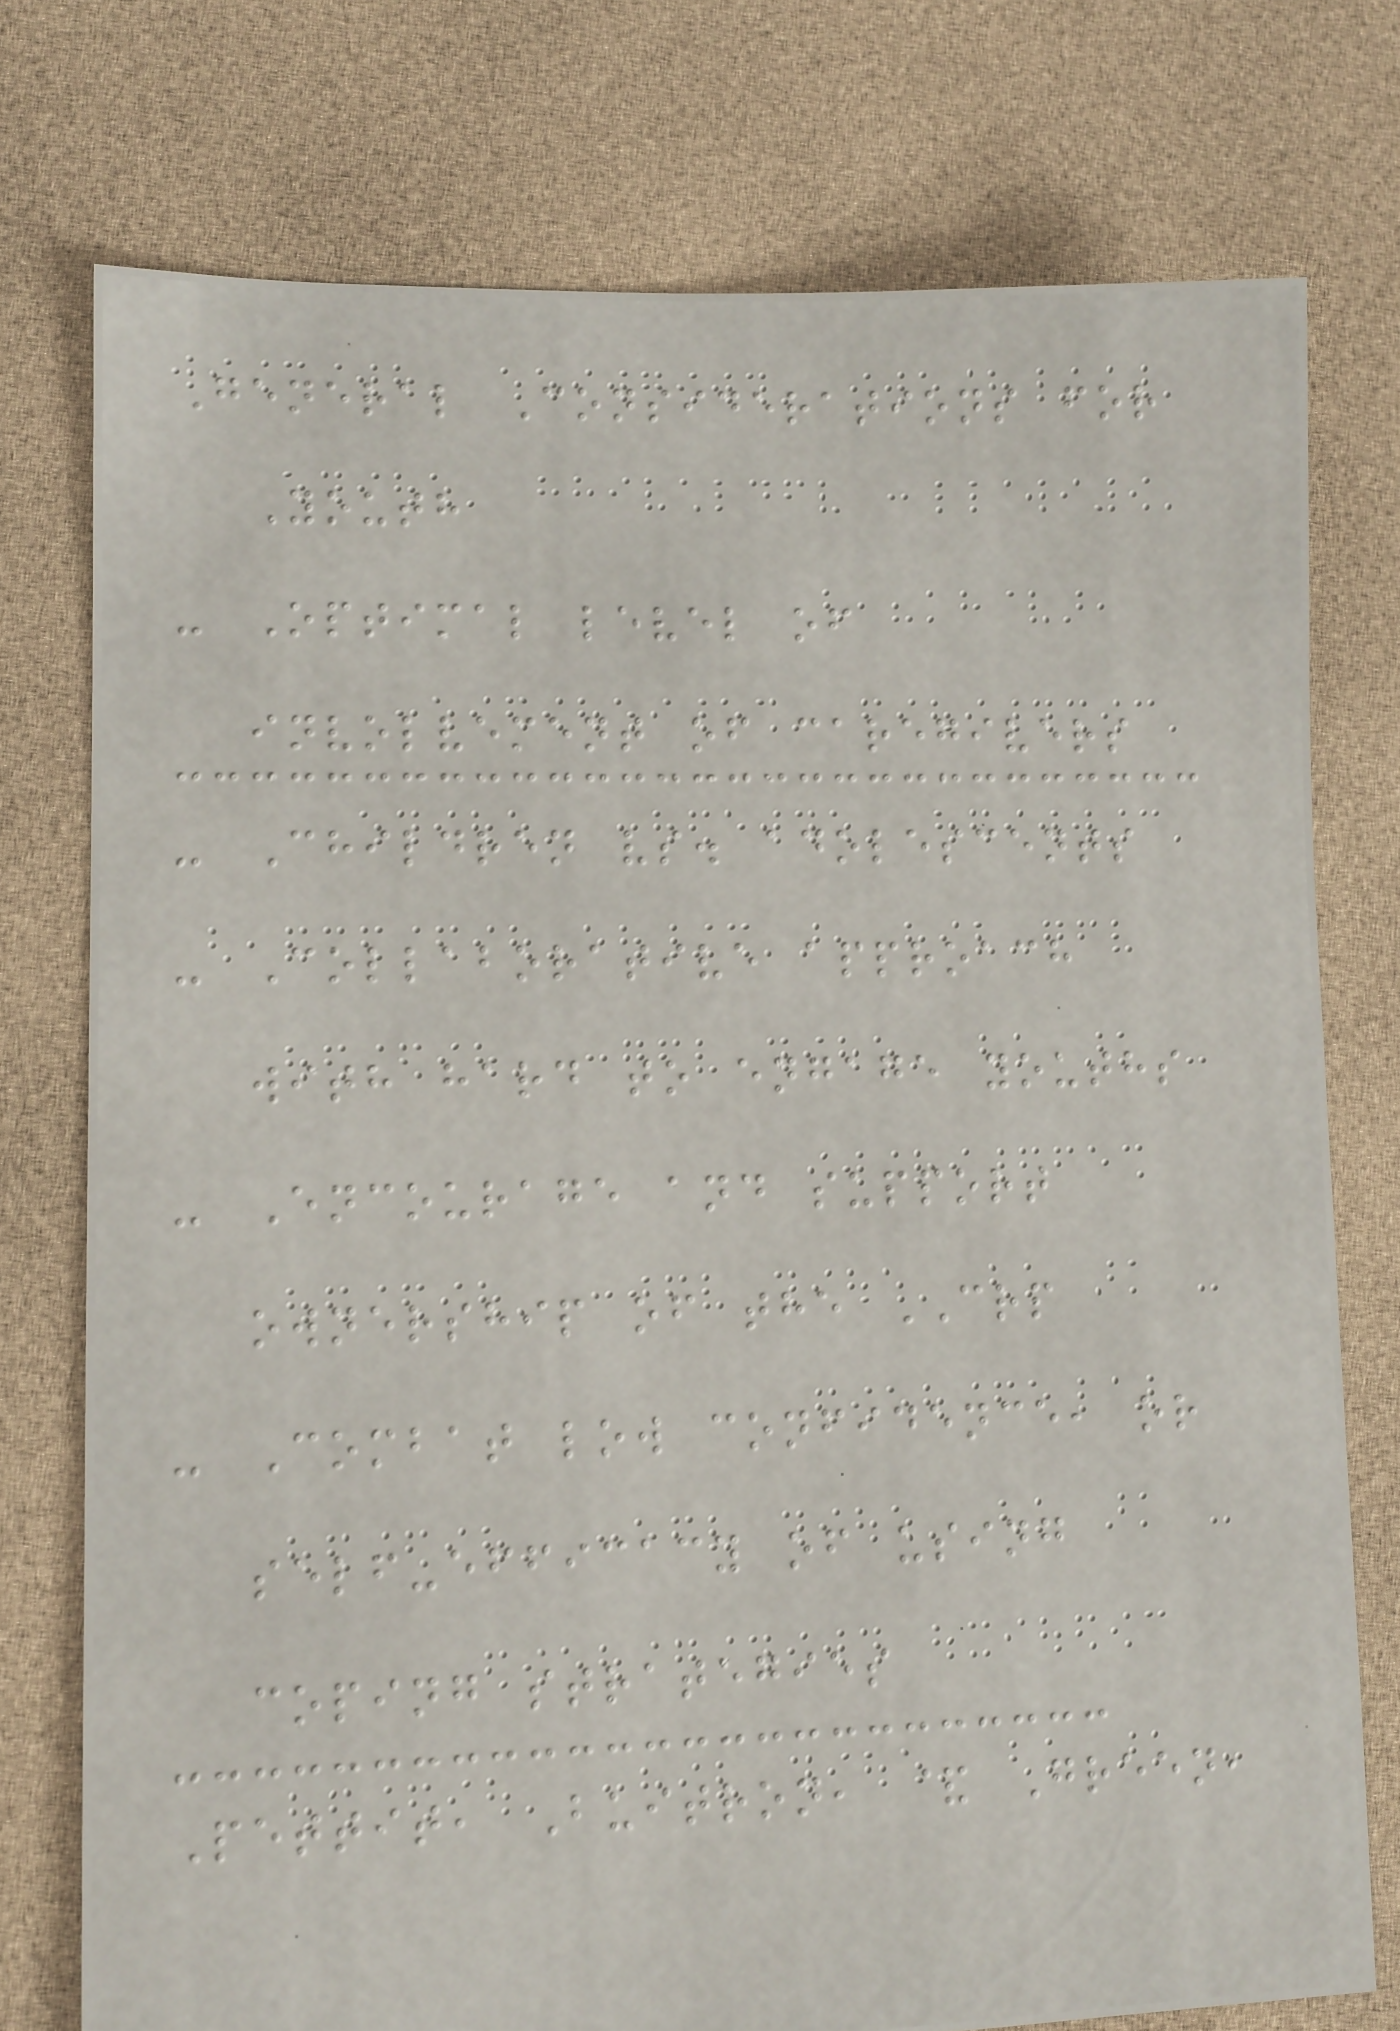General Considerations for
Youth
- Optimal level of
involvement of caregivers
- Children vs. adolescents
- Collaborative approach
with hard to engage youths
- Encourage and support
ownership of the CRP
- Combat low confidence, or
self-efficacy of using
coping strategies
Pettit, Buitron, & Green,
